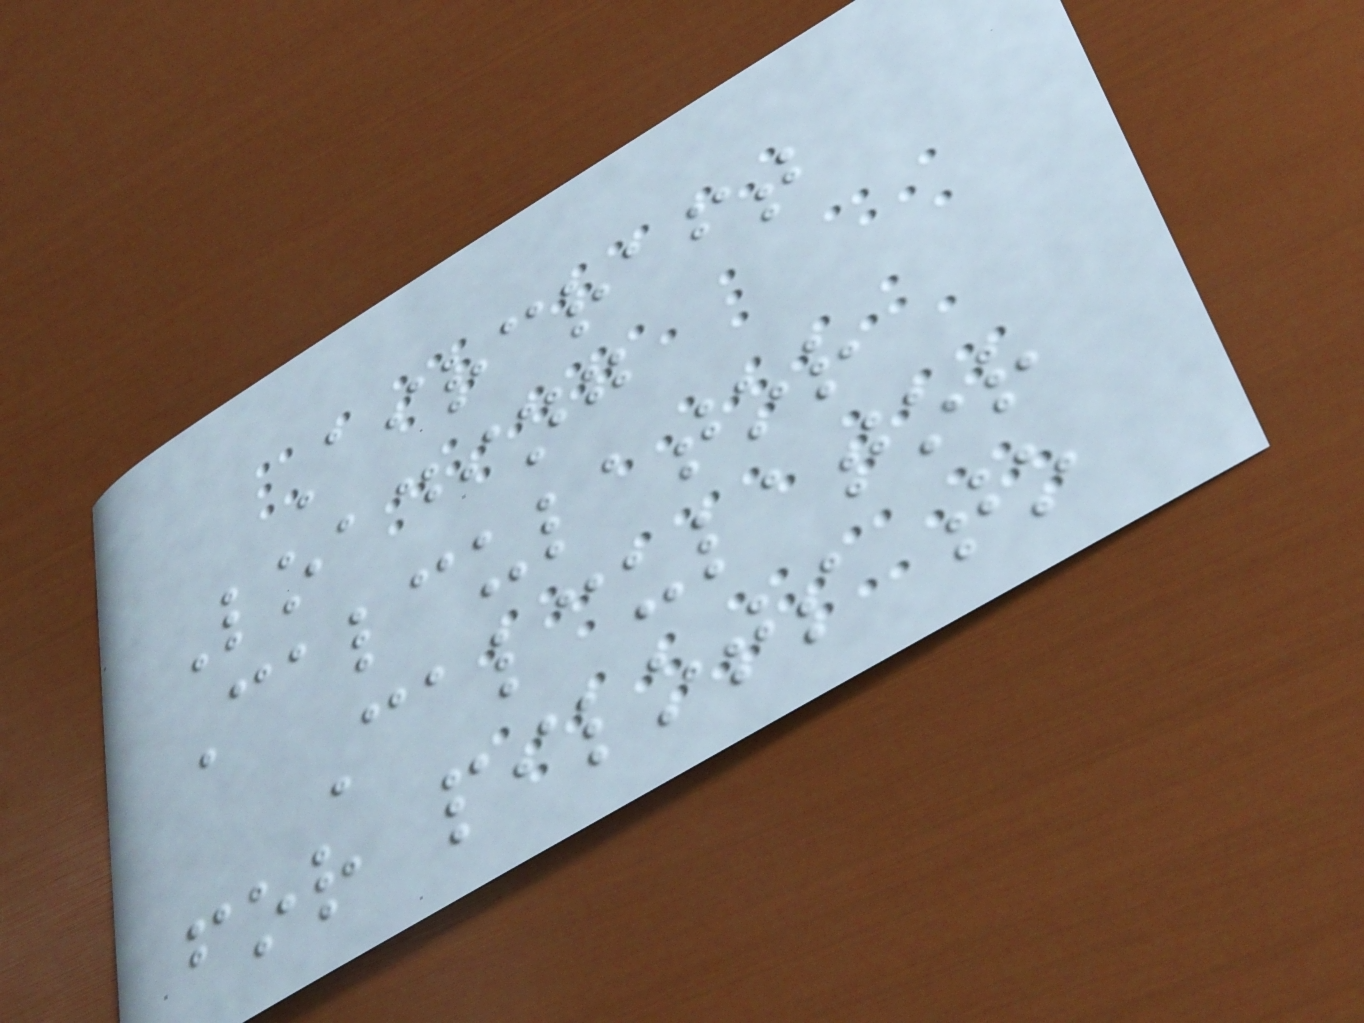Aircraft
Loading
Calculator
Calculator
for pilots to
